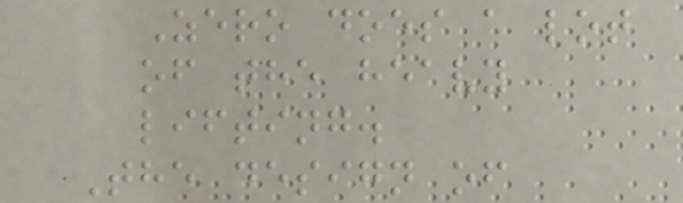Zero does a lot
of the heavy
lifting.
The design of
